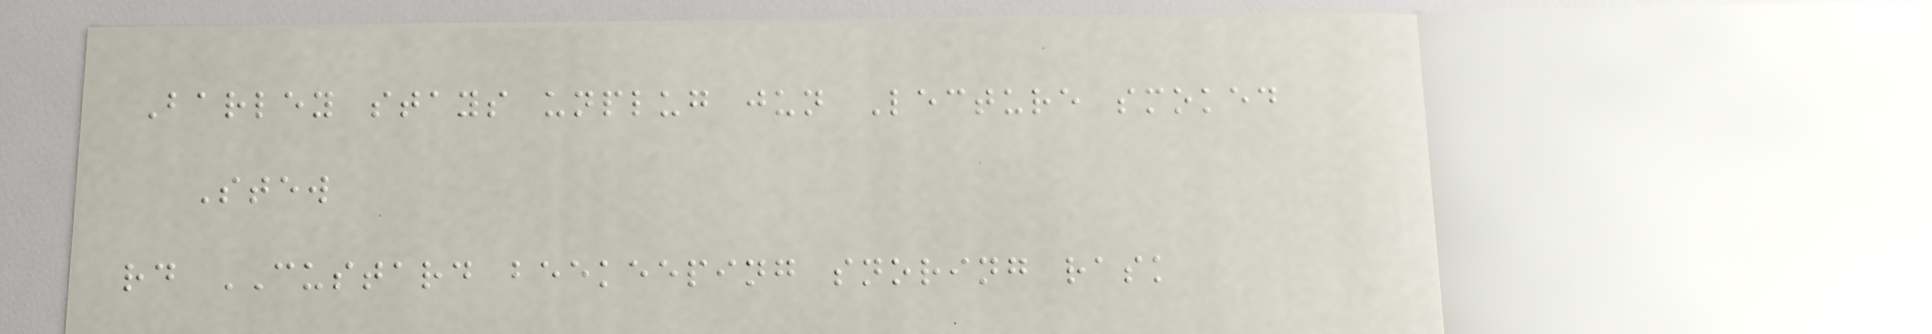Barley stays unplug jun Lecture smoked
Stew
rd CUSTARD beekeeping snoring rask
